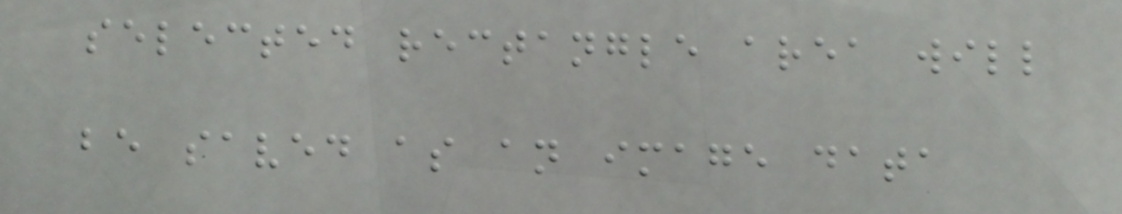selected rectangle area will
be saved as an image data
